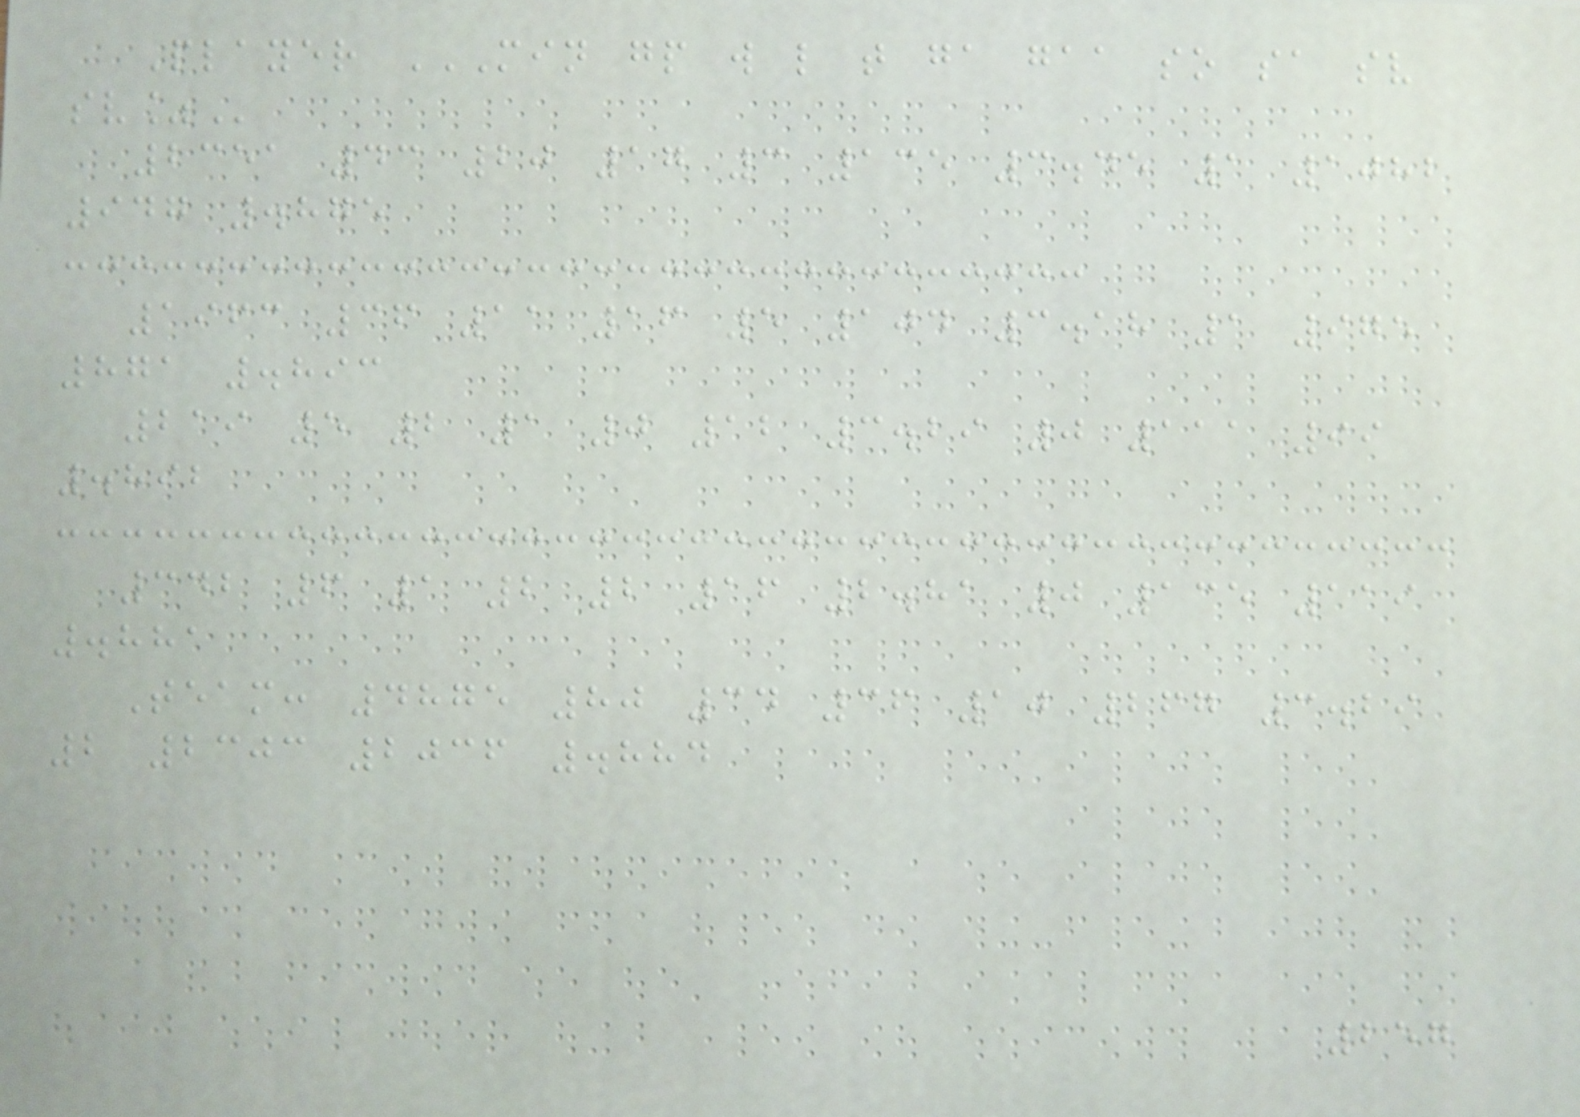Player MIN GP W L T GA GAA SO SA SV
SV%
2351 43 20 17 3 135 3.45 1 1082
947 .875
1963 36 11 16 5 104 3.18 1 975
871 .893
219 5 2 1 0 12 3.29 0 111 99
.892
342 6 1 2 2 16 2.81 0 135 119
.881
Team: 4875 80 34 36 10 267 3.29
2 2303 2036 .884
257
